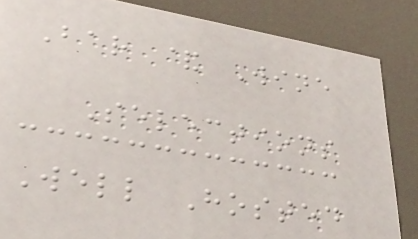Bar & Wine
Selections
Well Hosted
